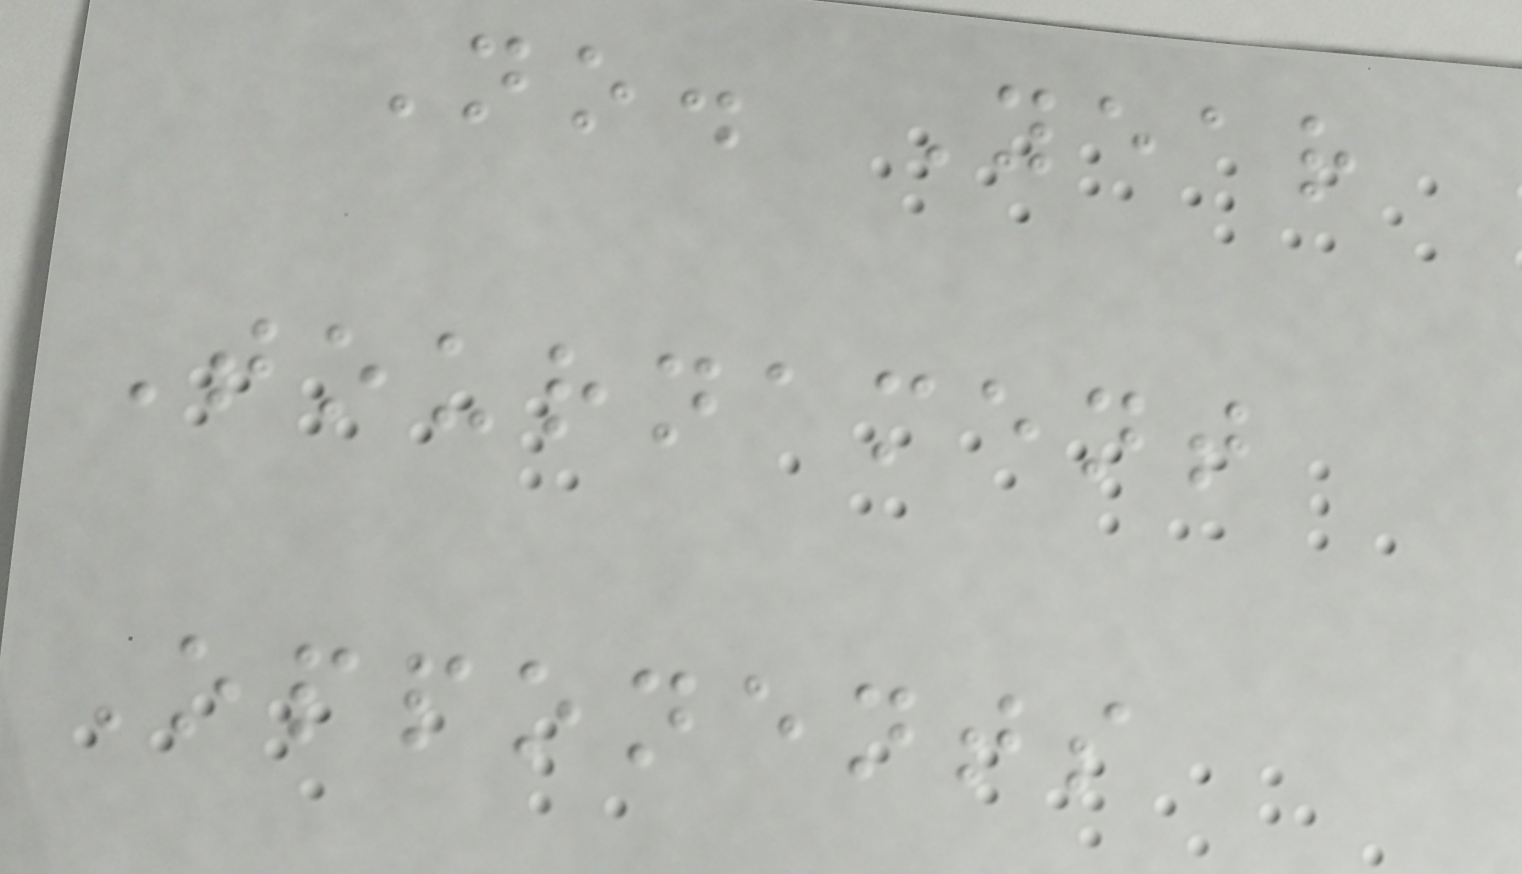No. Year
Tournament
Opponents
